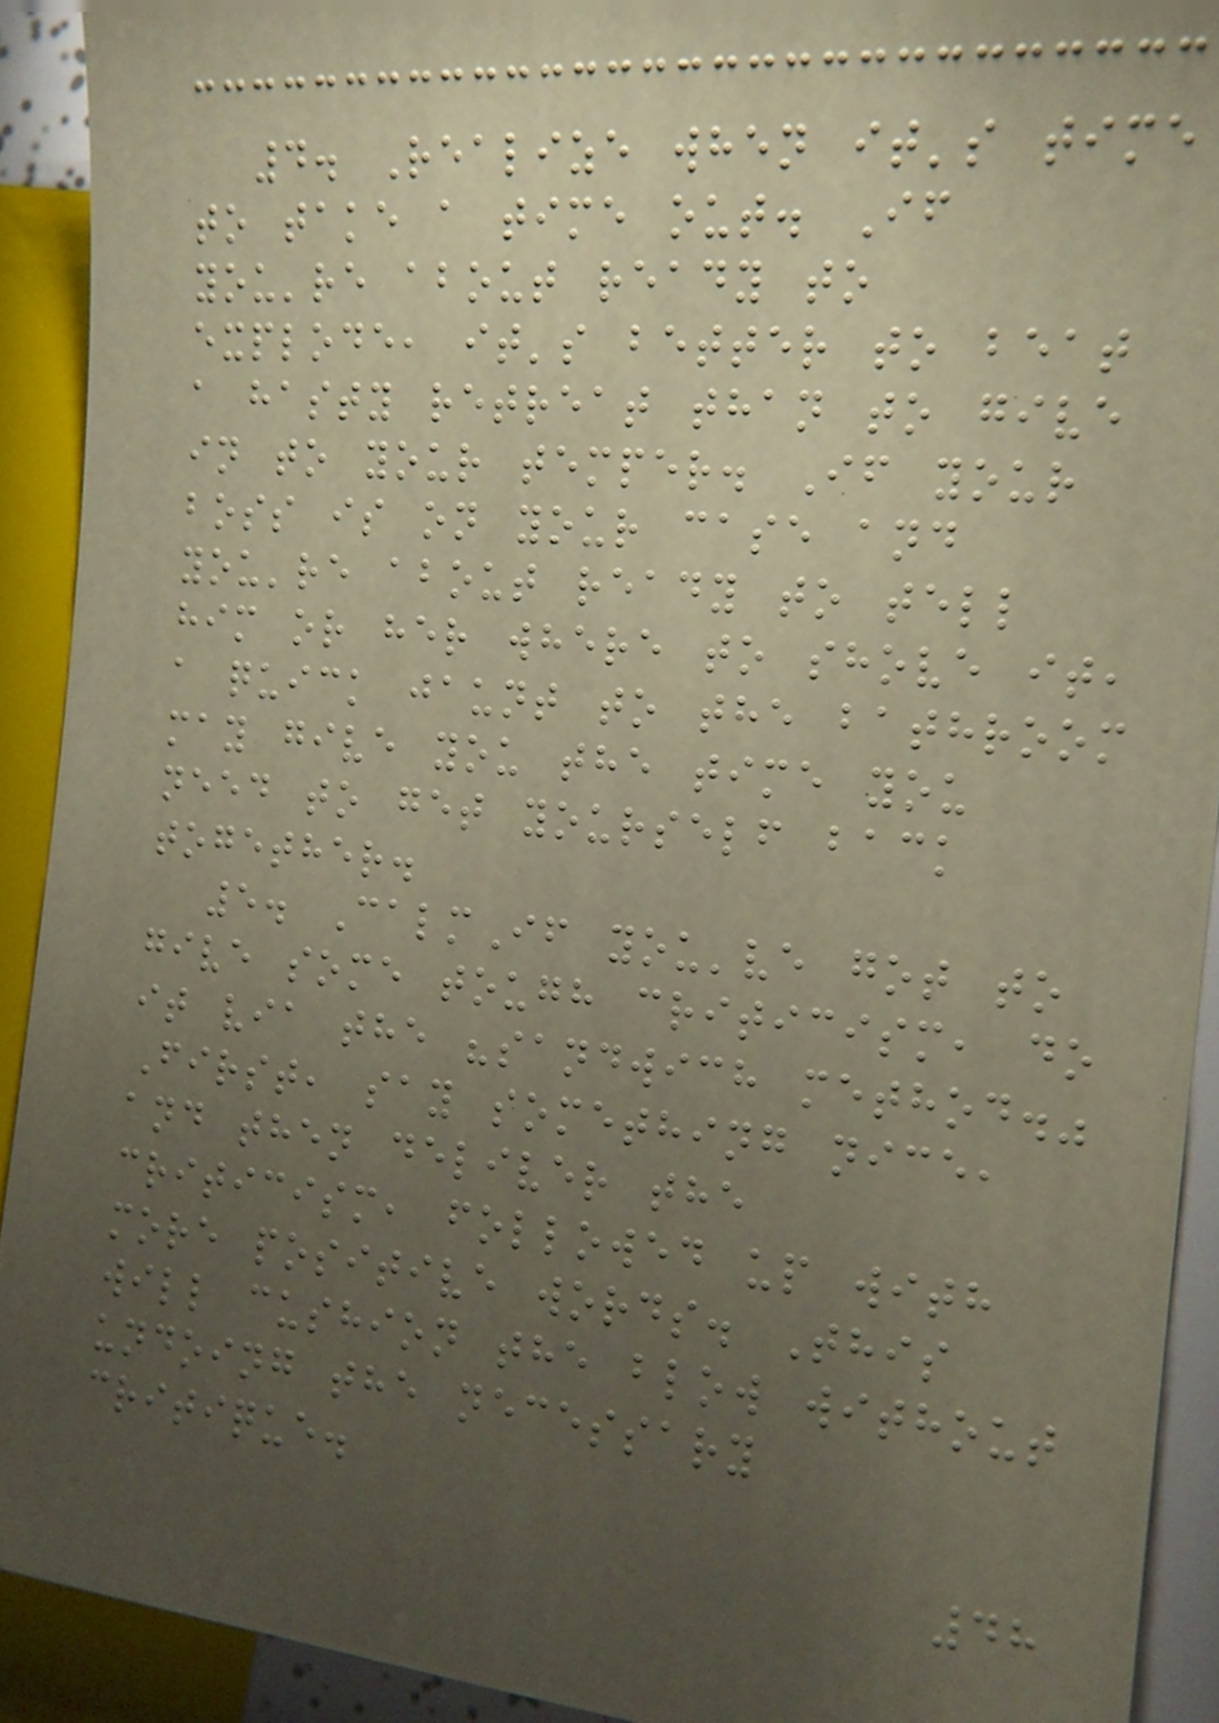4. Realize when it's time
to take a time out. If
you're about ready to
explode, it's better to beat
a hasty retreat than to give
in to your temper. If your
boss is on your case and
you're about ready to tell
him or her where to shove it,
a quick jaunt to the bathroom
may give you the time you
need to get yourself back
together.
5. CalmIf you've got to
give some tough criticism, do
it via the "sandwich method."
First, say something nice,
and then deliver the
criticism, followed up with
more positive words. This
will cushion the blow without
undoing the necessary
critique.
48
